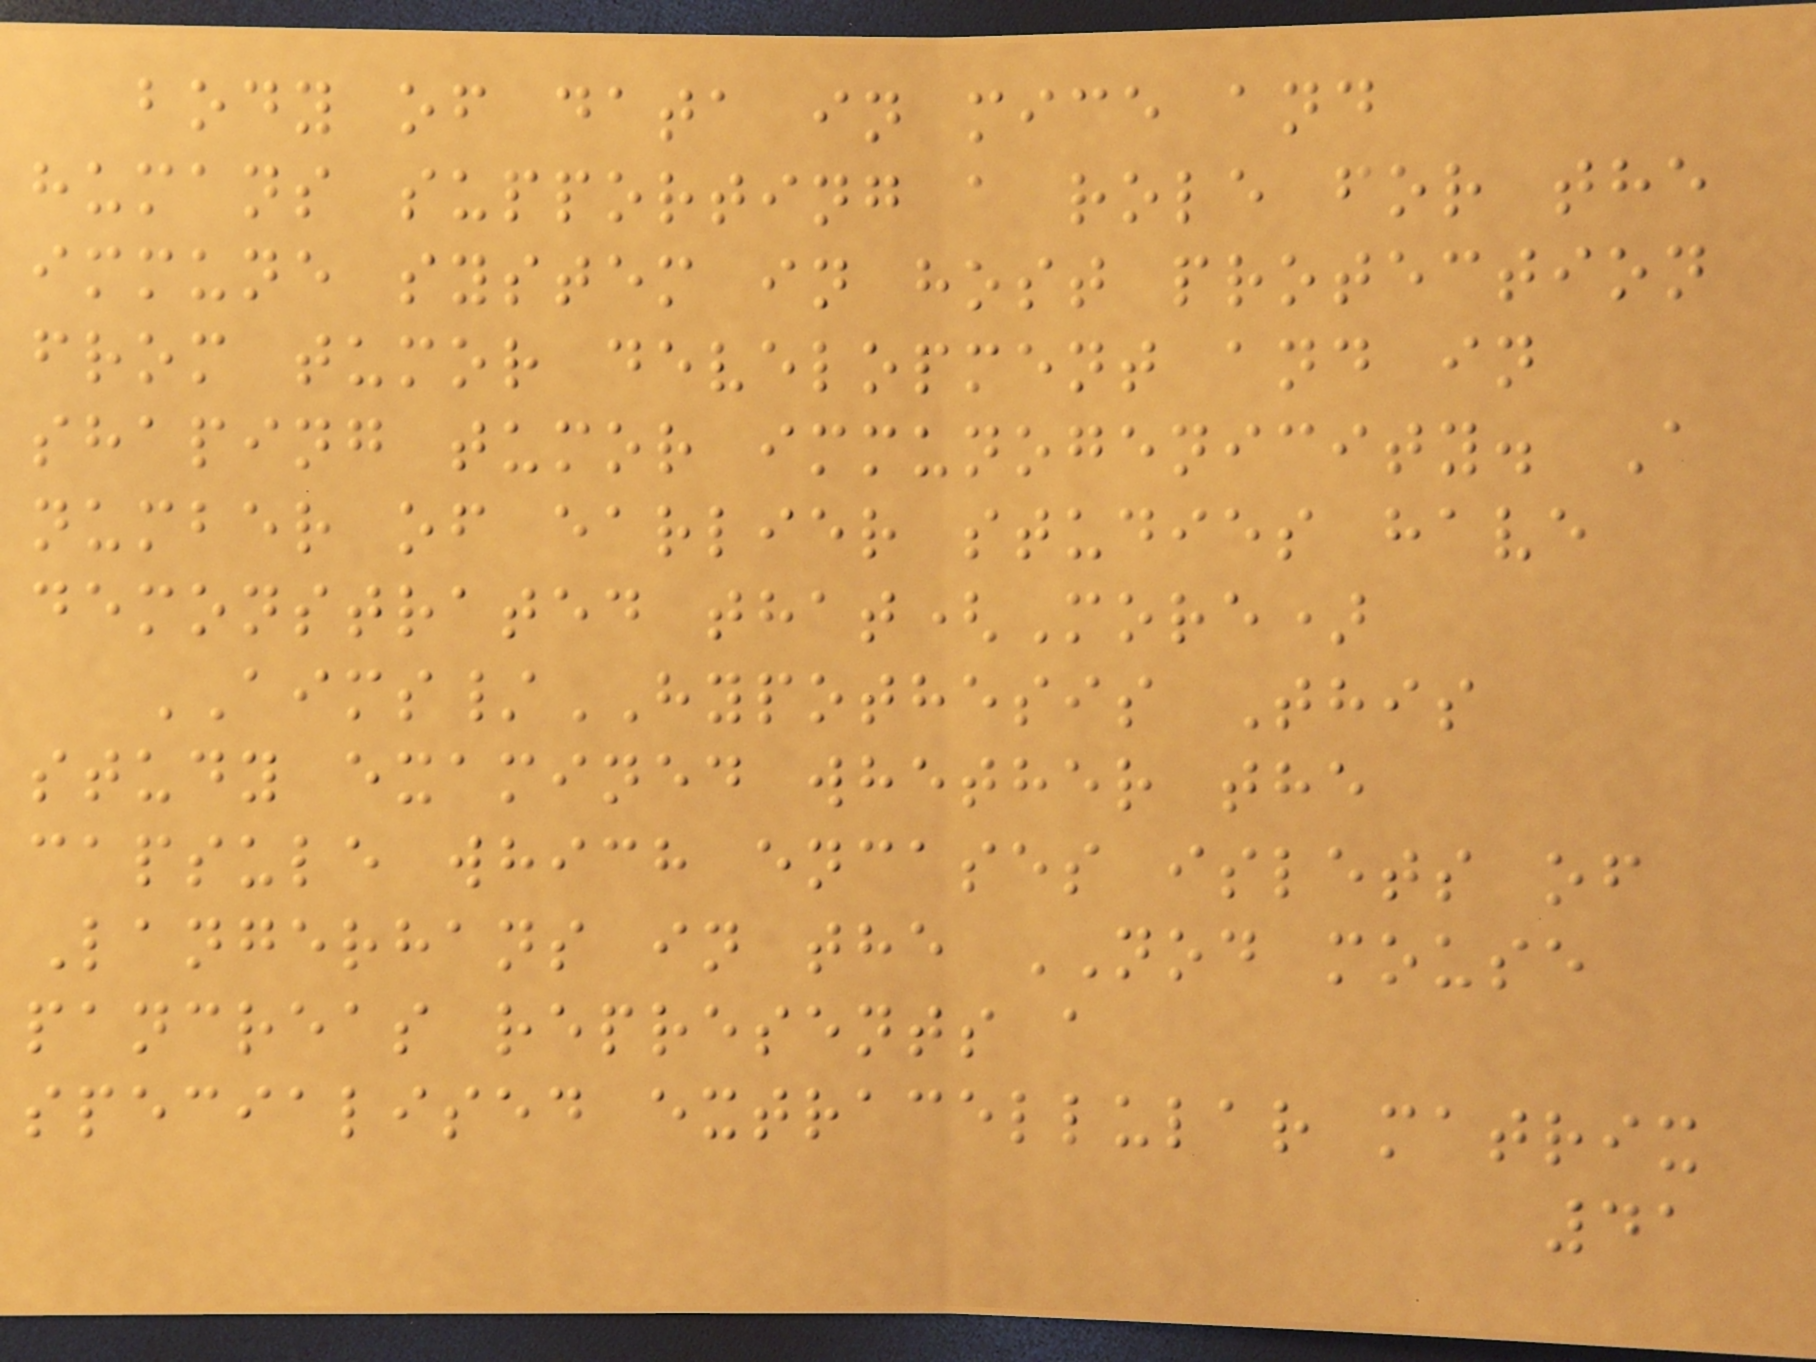body of data in mice and
humans supporting a role for the
immune system in host protection
from tumor development and in
shaping tumor immunogenicity. A
number of earlier studies have
demonstrated that(More)
AIMS/HYPOTHESIS This
study examined whether the
capsule which encases islets of
Langerhans in the NOD mouse
pancreas represents a
specialised extracellular matrix
41
